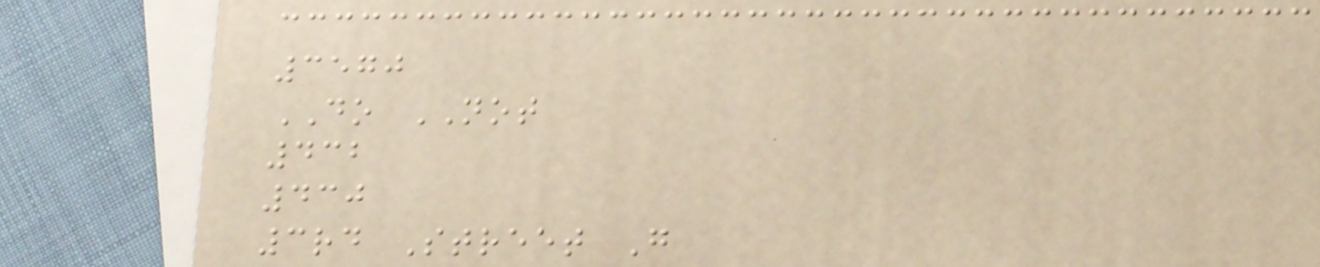3570
DO NOT
432
430
3rd Street G
